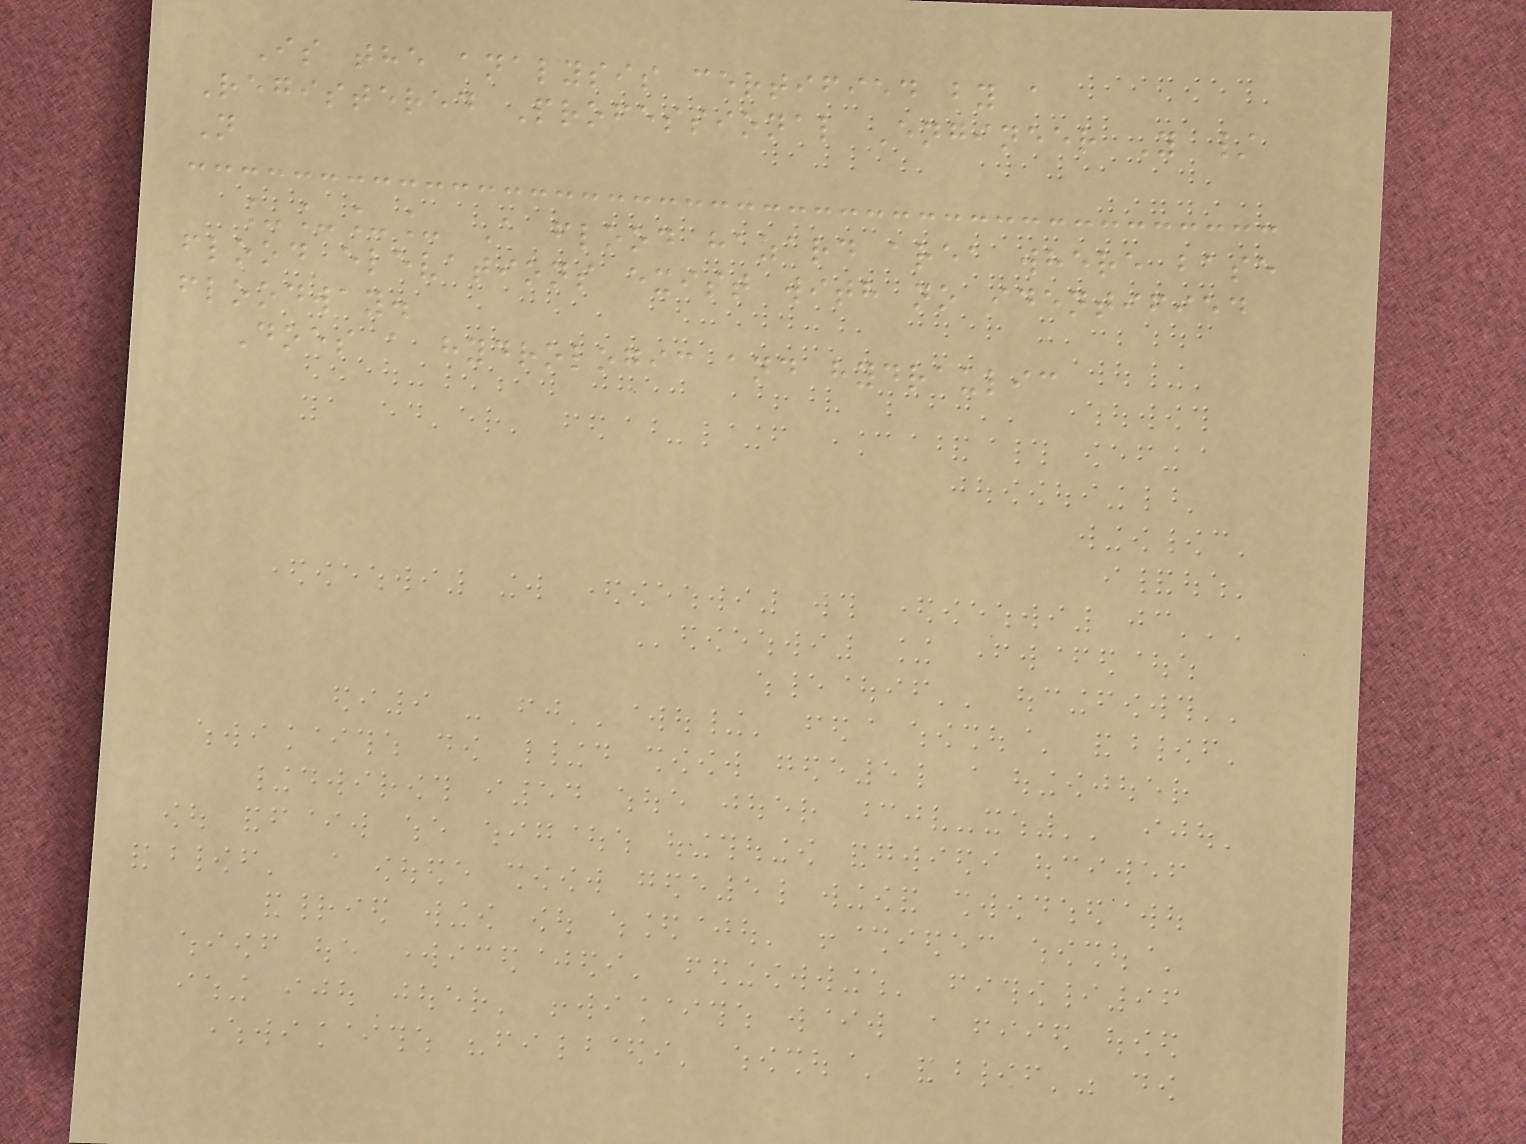Is the analysis certified by a
Registered Professional Engineer Y /
N
____ A flood hazard area where base
flood elevations exist with no identified
floodway.
Does a hydrologic and hydraulic
